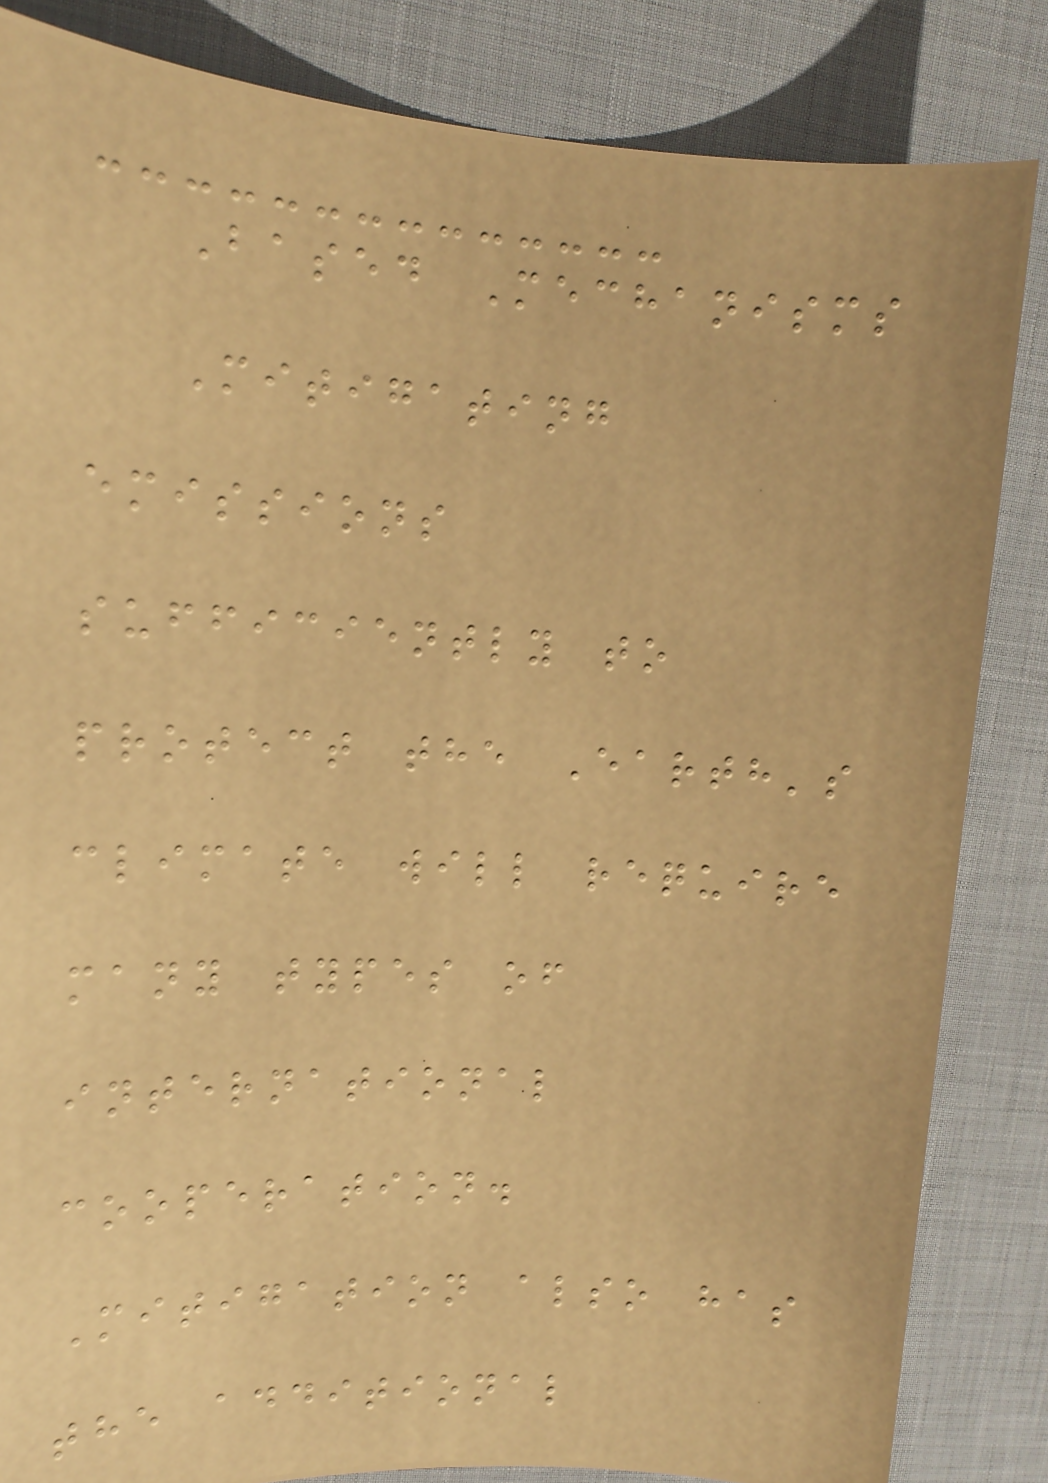Based Mechanisms
Mitigating
emissions
sufficiently to
protect the Earth's
climate will require
many types of
international
cooperation.
Mitigation also has
the additional
